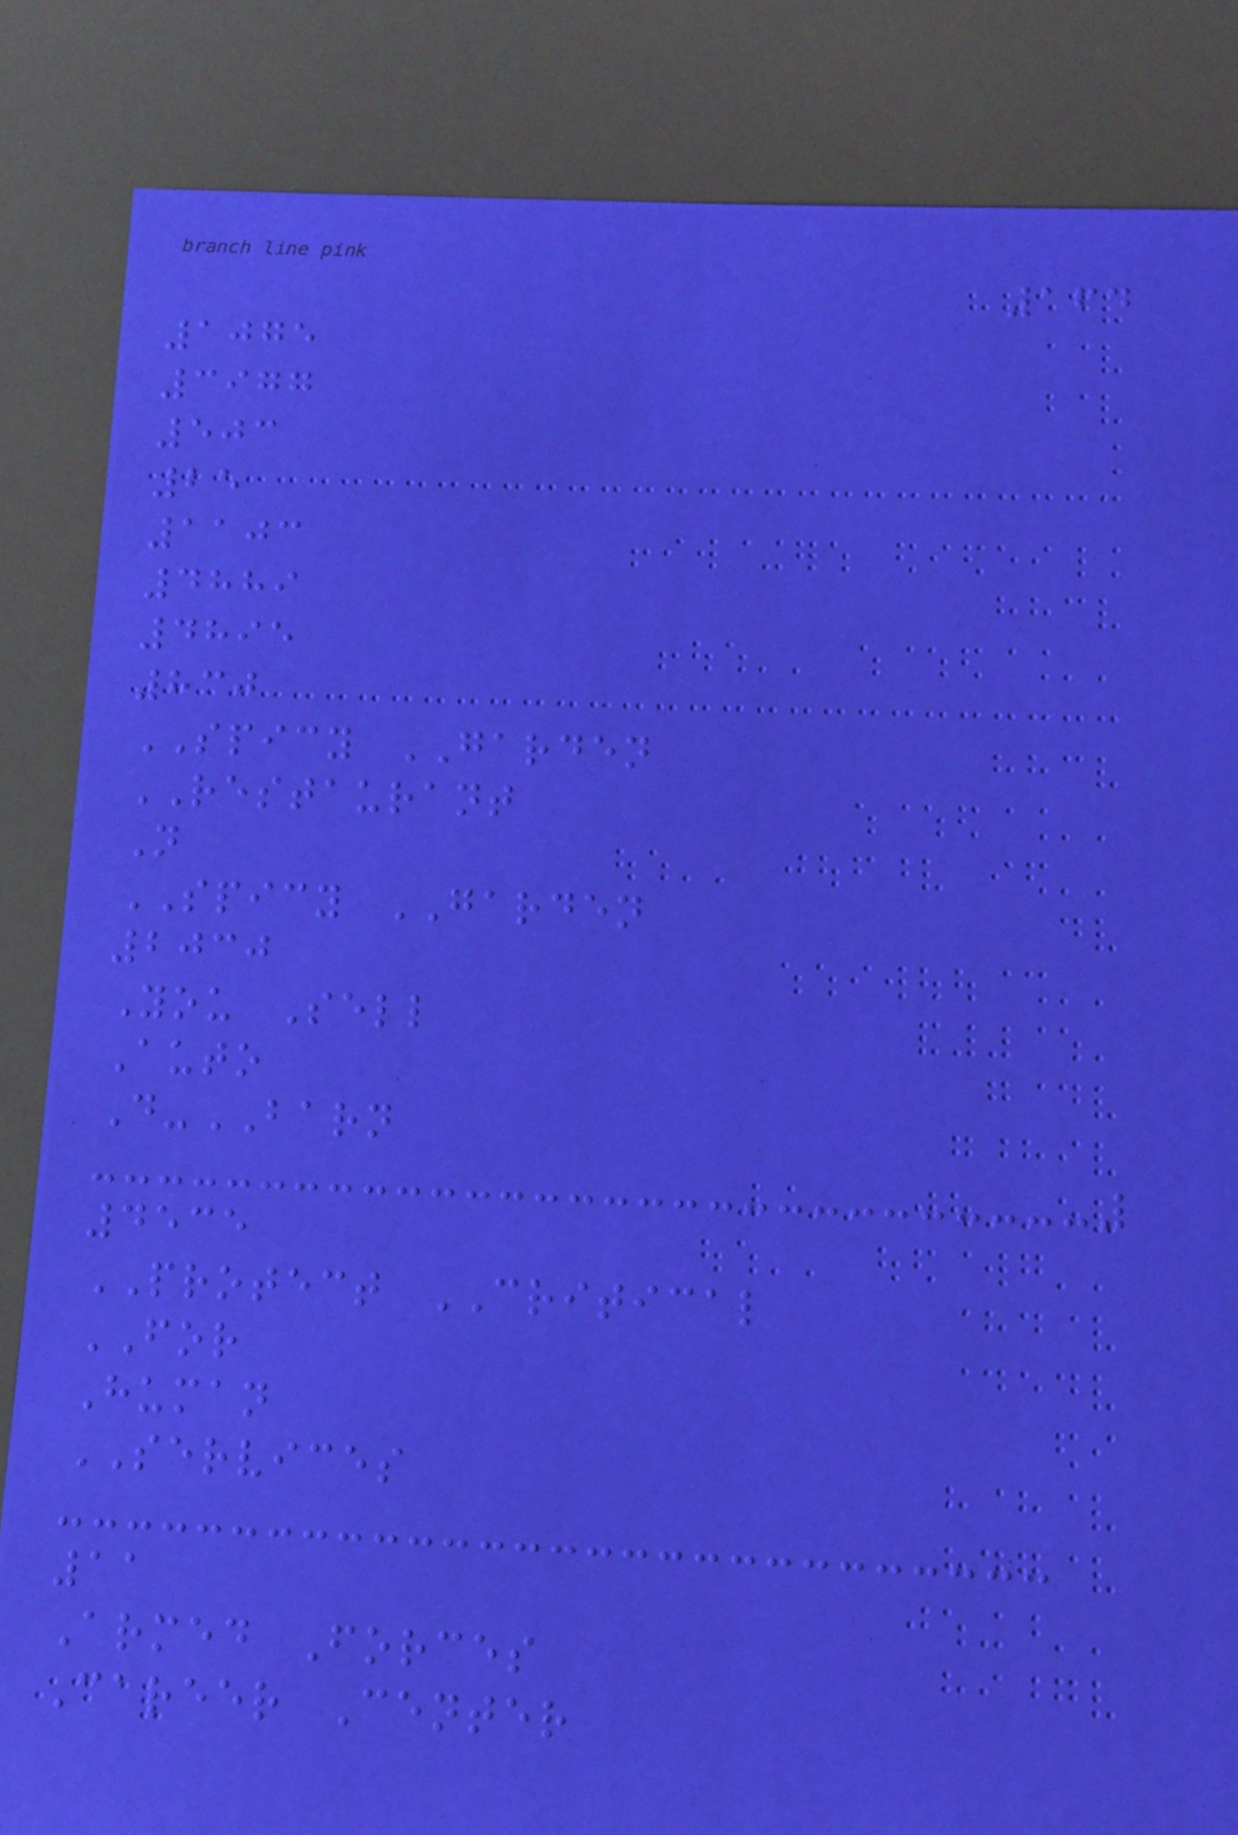164
1075
3977
503
25
1103
4889
4895
830
SPICY GARDEN
RESTAURANT
N
SPICY GARDEN
2030
You Sell
Auto
D-BARN
4535
PROTECT CRITICAL
FOR
Human
SERVICES
11
Armed Forces
Career Center
